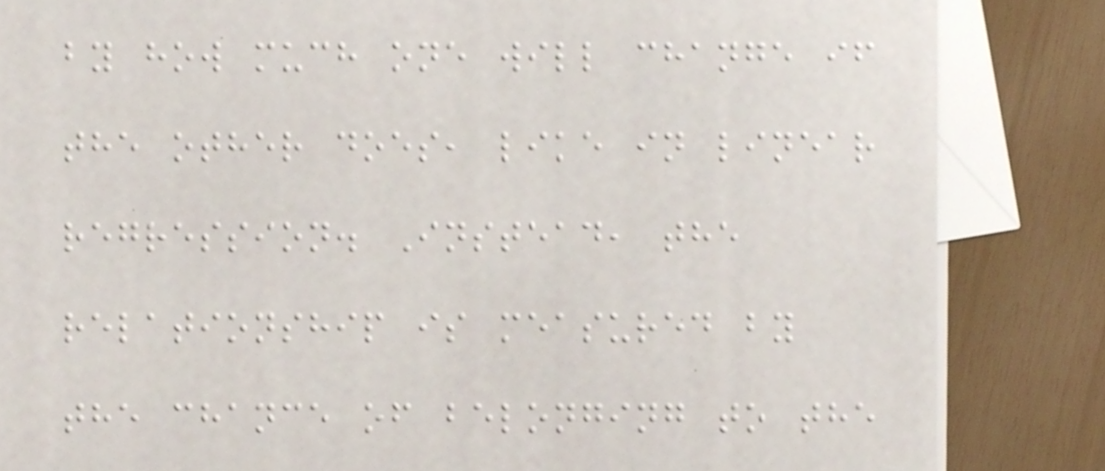by how much one will change if
the other does, like in linear
regression. Instead, the
relationship is measured by
the chance of belonging to the
